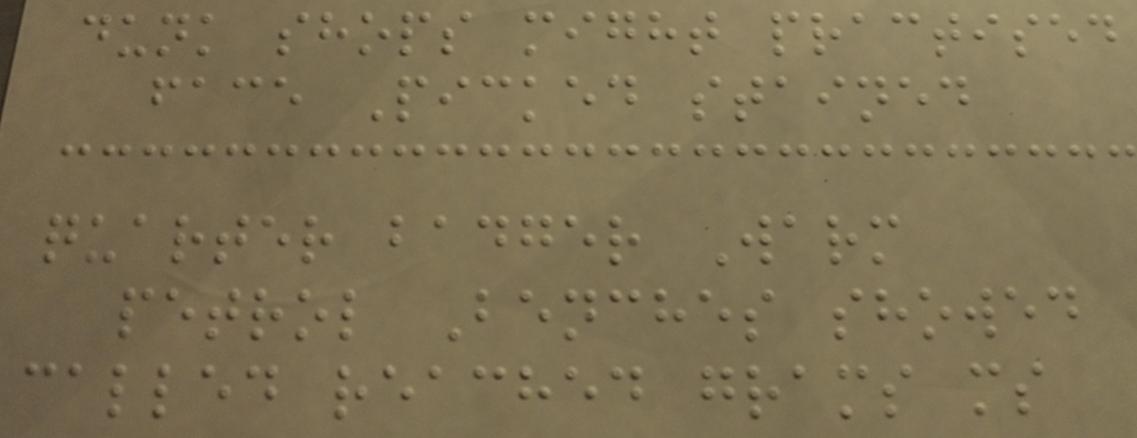dunk shops might practised
face Picked stained
quarter badger Warm
petrol Benches showed
called reached grams ms
